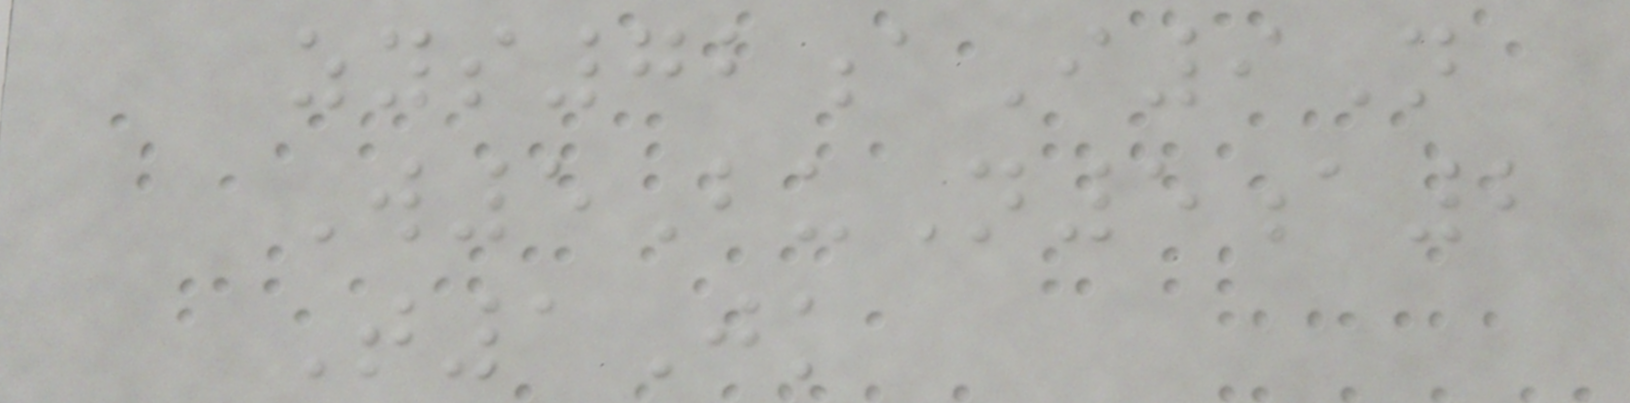zys72aI9N
W5BuN5a2
T1Jk
